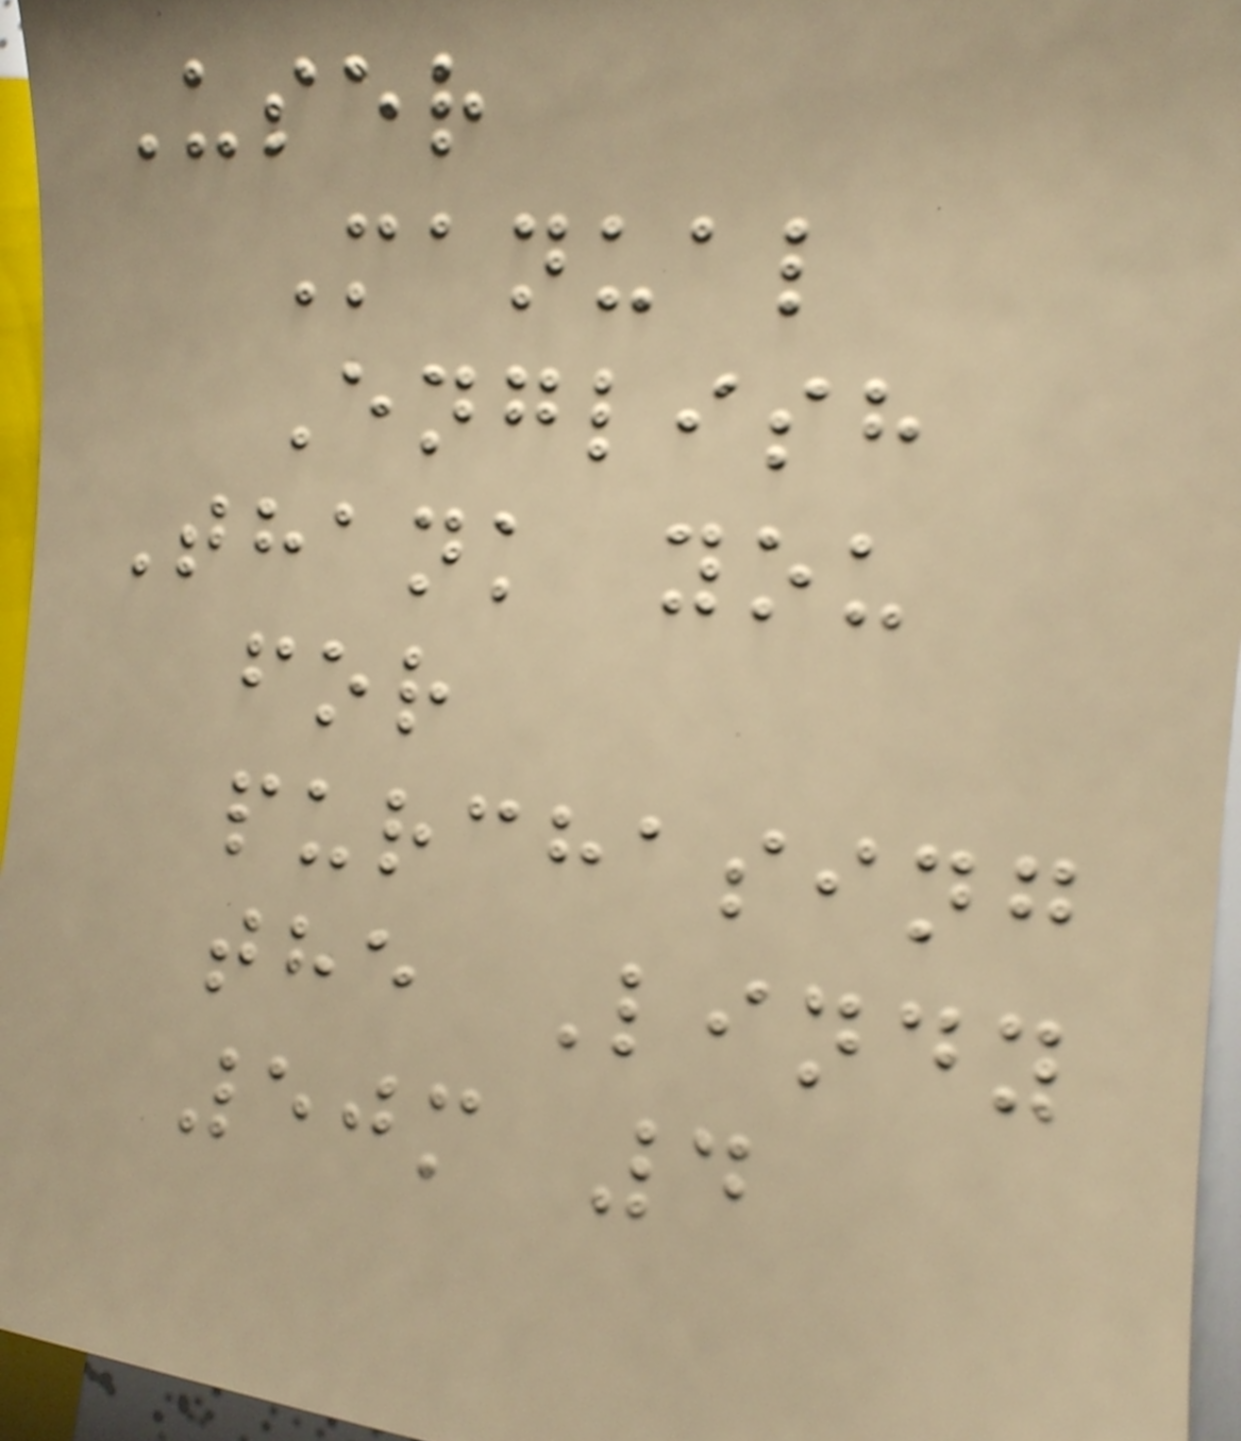User
Manual
English
Thank you
for
purchasing
the Lindy
50m 4
